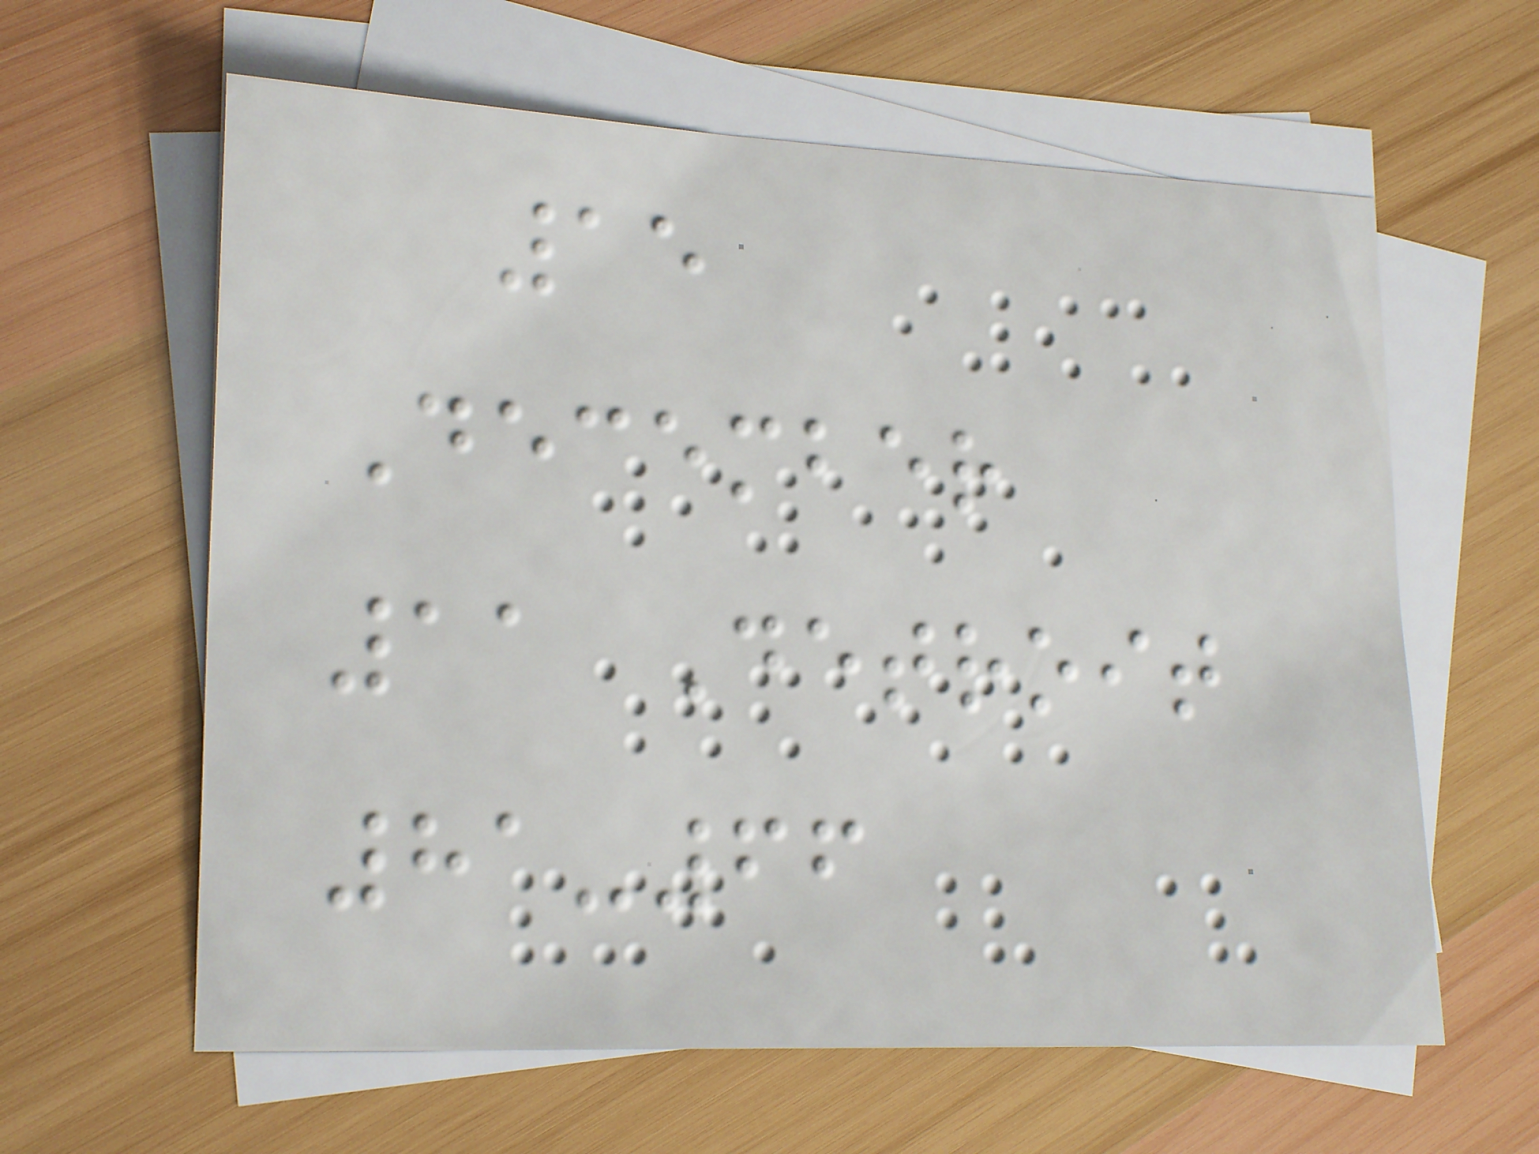15
December
11 Detroit
81-66
